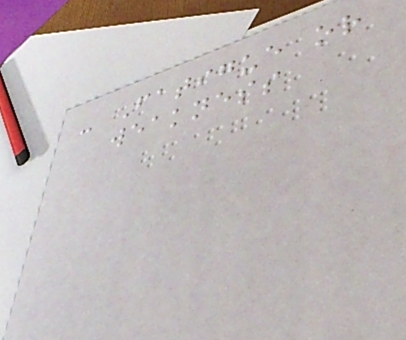- Fatigue or
weakness
